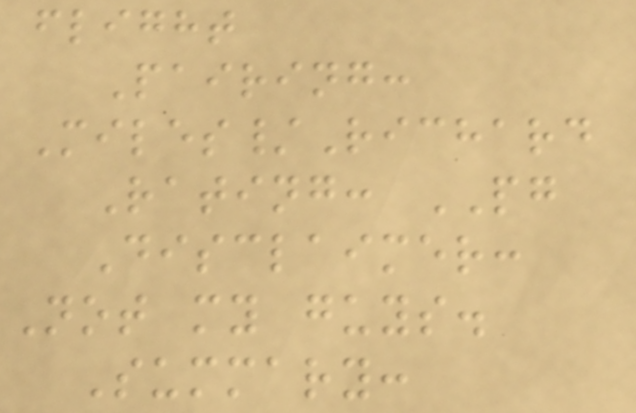flight
Pairing:
Miles/Richard
Rating: PG
Disclaimer:
Not my guys.
Summary:
